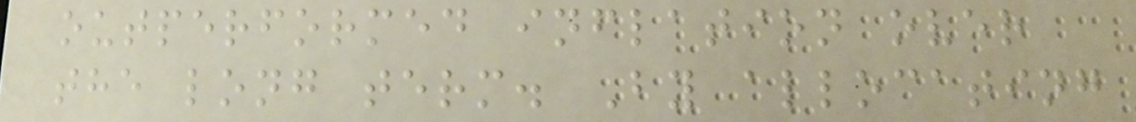outperformed inflation over
the long term. By allocating
